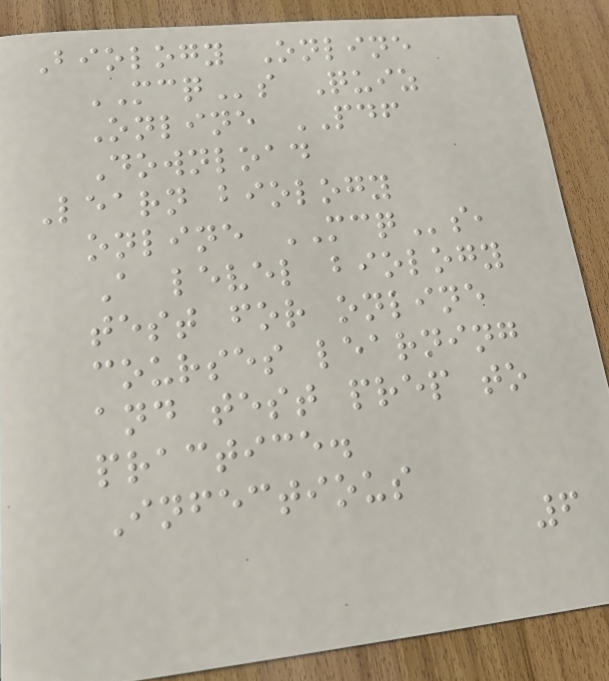Biology Online
MCQs Quiz
Online PDF
Download
Learn biology
online MCQs,
A level biology
test for online
courses learning
and test prep to
practice.
Infectious
6
